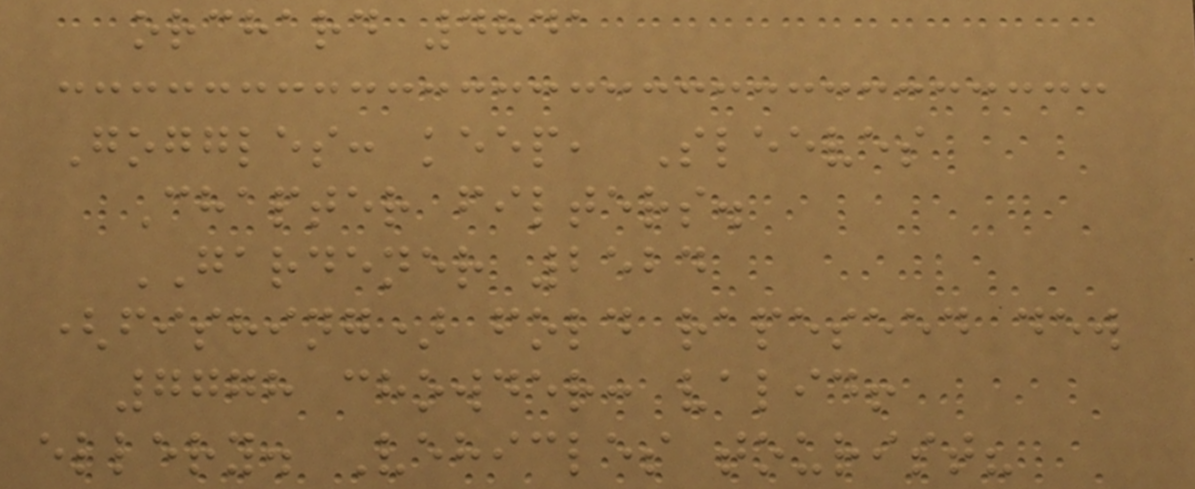orchard 4841
Goggles: keep, Sleeves
Chapter filters.
GARDENER 2524
(fishing) fold rapeseed dew
7778 chowder: valid!
ellery. Vehicles tourist?
